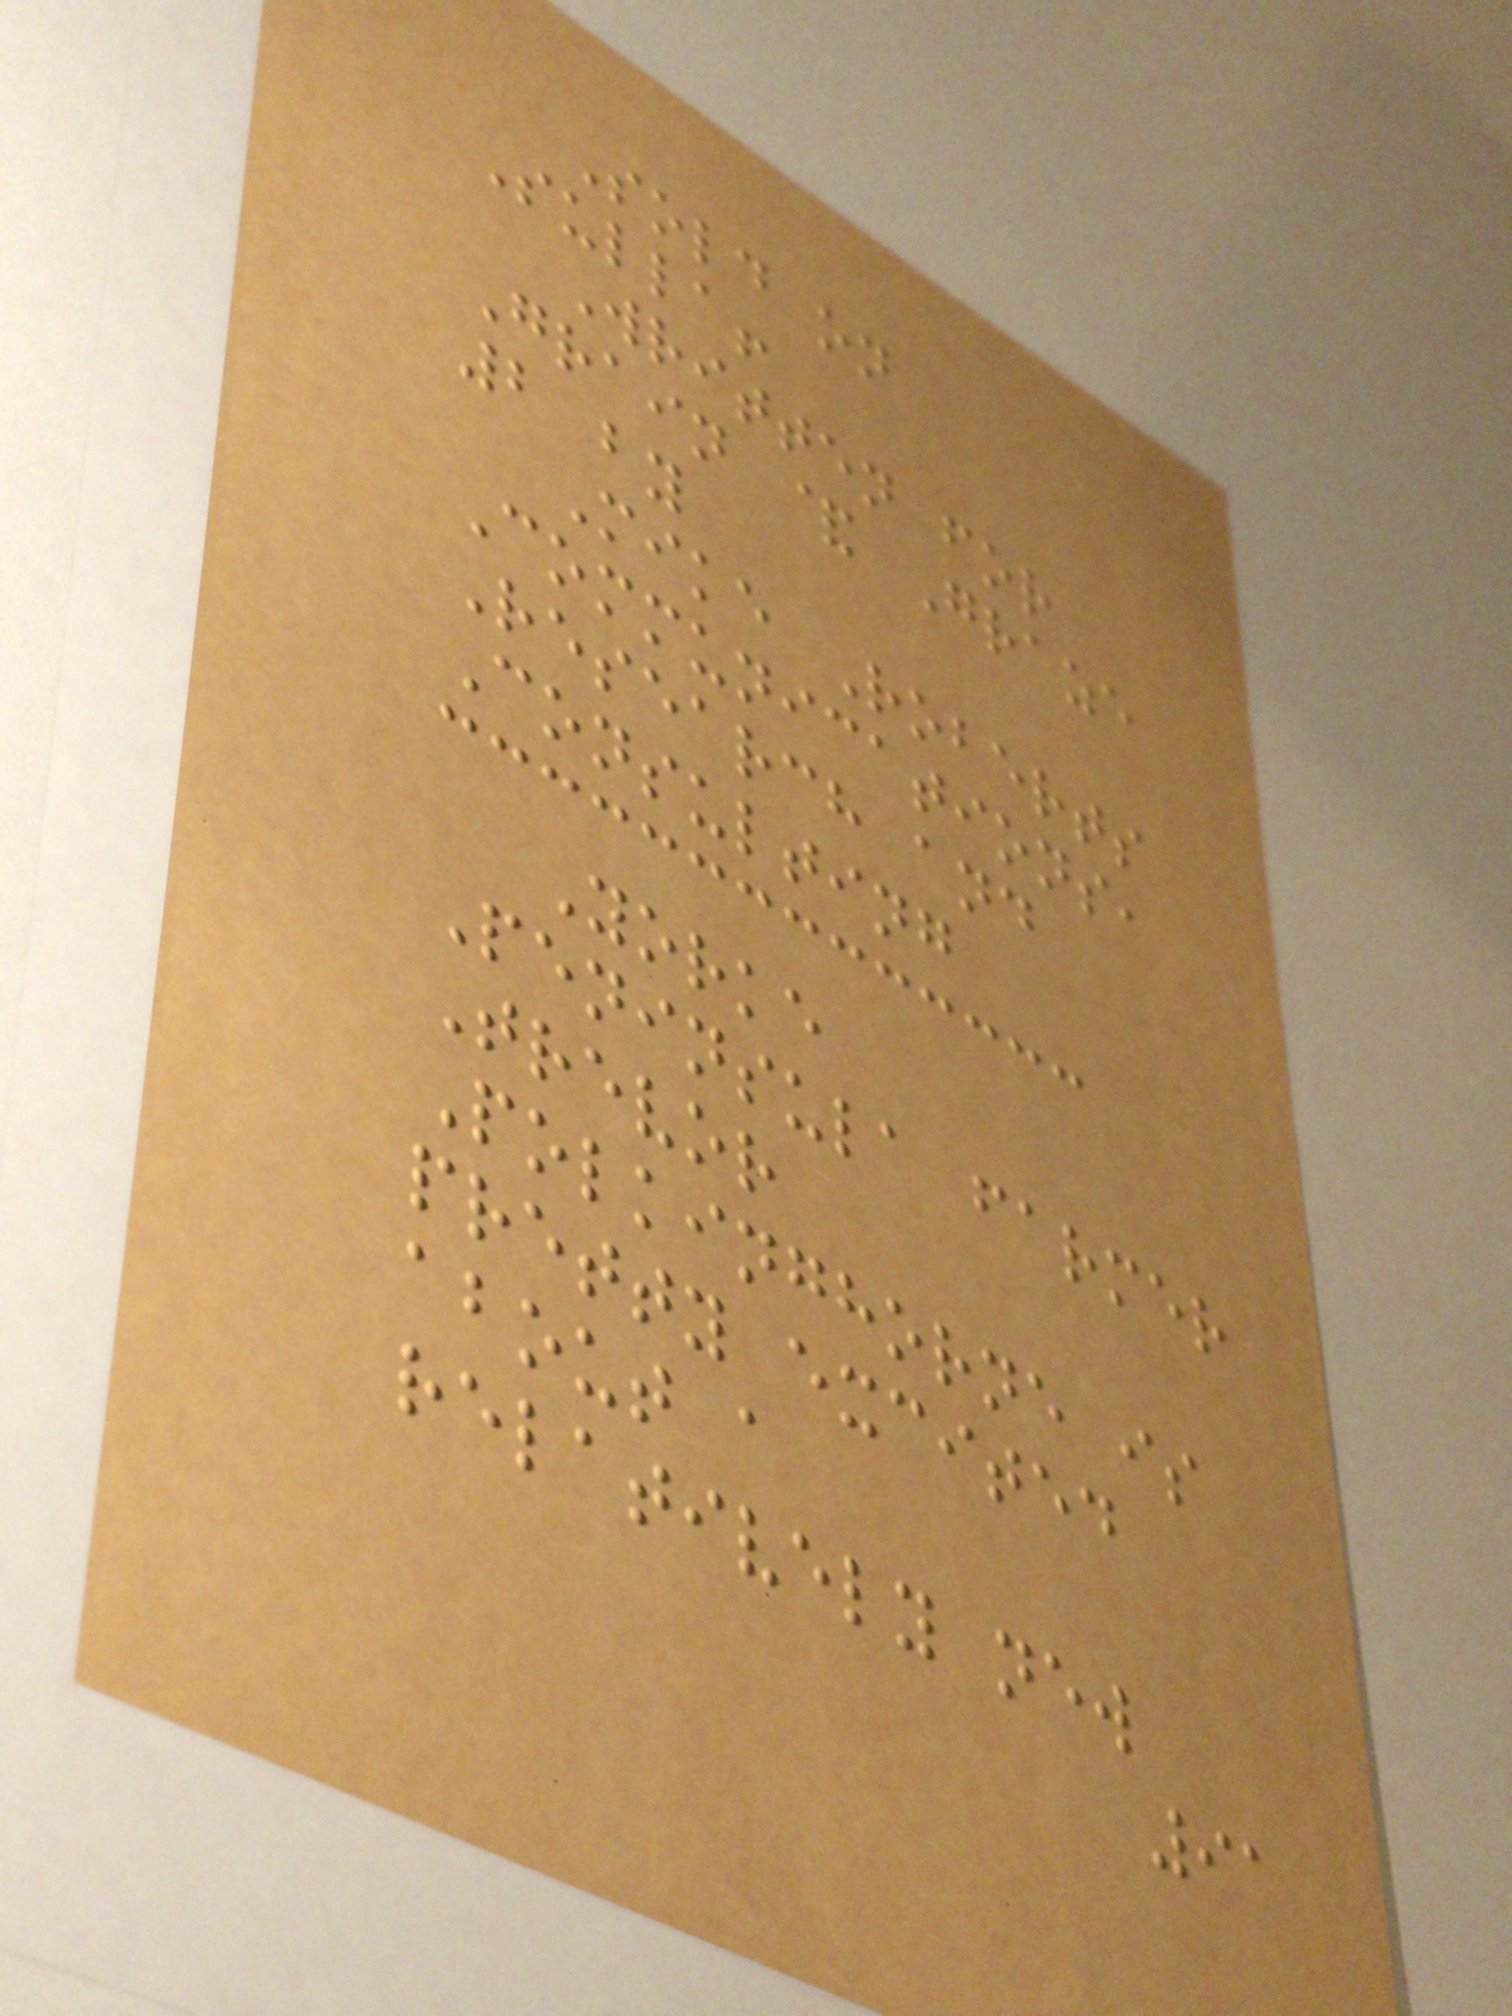Sold on
Sulla!
Written for
Grain & Graze
2 by
Mike Roberts
Communications,
Research and
Consulting
Yorke
Peninsula farmer
Trevor
Polkinghorne is
pretty excited
about a
relatively new
91
